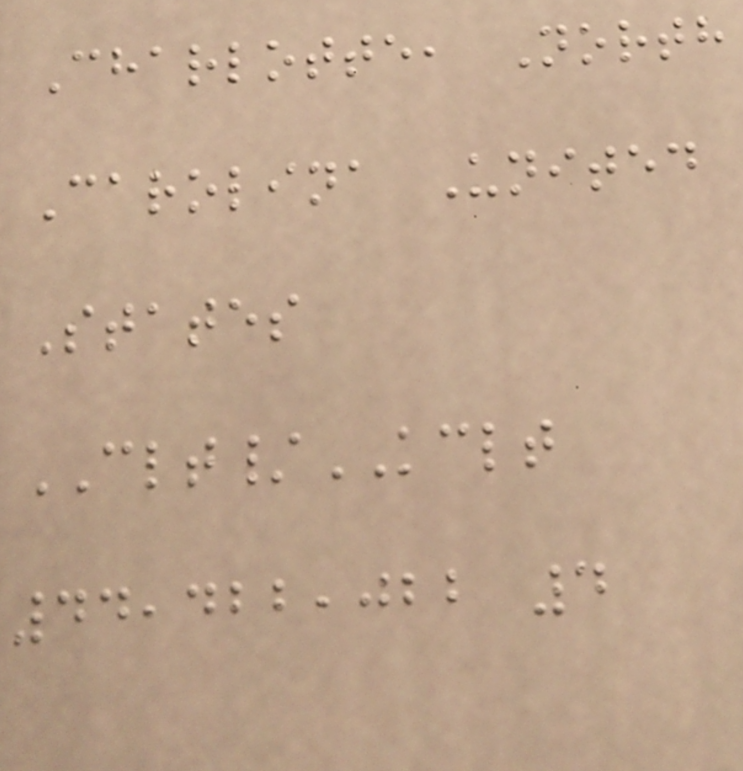Charlotte, North
Carolina United
States
CLT/KCLT
44,422,022 4
